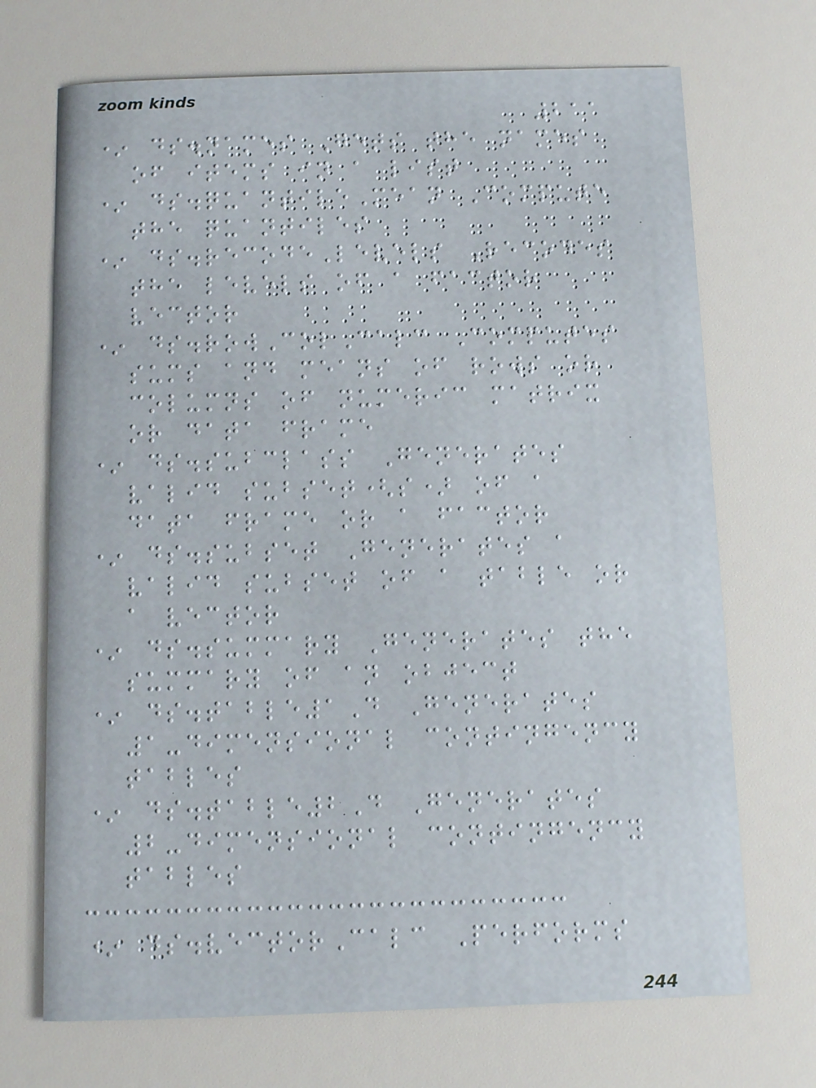211
* ds.names Gets the names
of items in a list
* ds.quantileMean Compute
the quantiles
* ds.recodeLevels Recodes
the levels of a factor
vector
* ds.rowColCalc Computes
sums and means of rows or
columns of numeric matrix
or data frame
* ds.subclass Generates
valid subset(s) of a
data frame or a factor
* ds.subset Generates a
valid subset of a table or
a vector
* ds.summary Generates the
summary of an object
* ds.table1D Generates
1-dimensional contingency
tables
* ds.table2D Generates
2-dimensional contingency
tables
* ds.vectorCalc Performs
